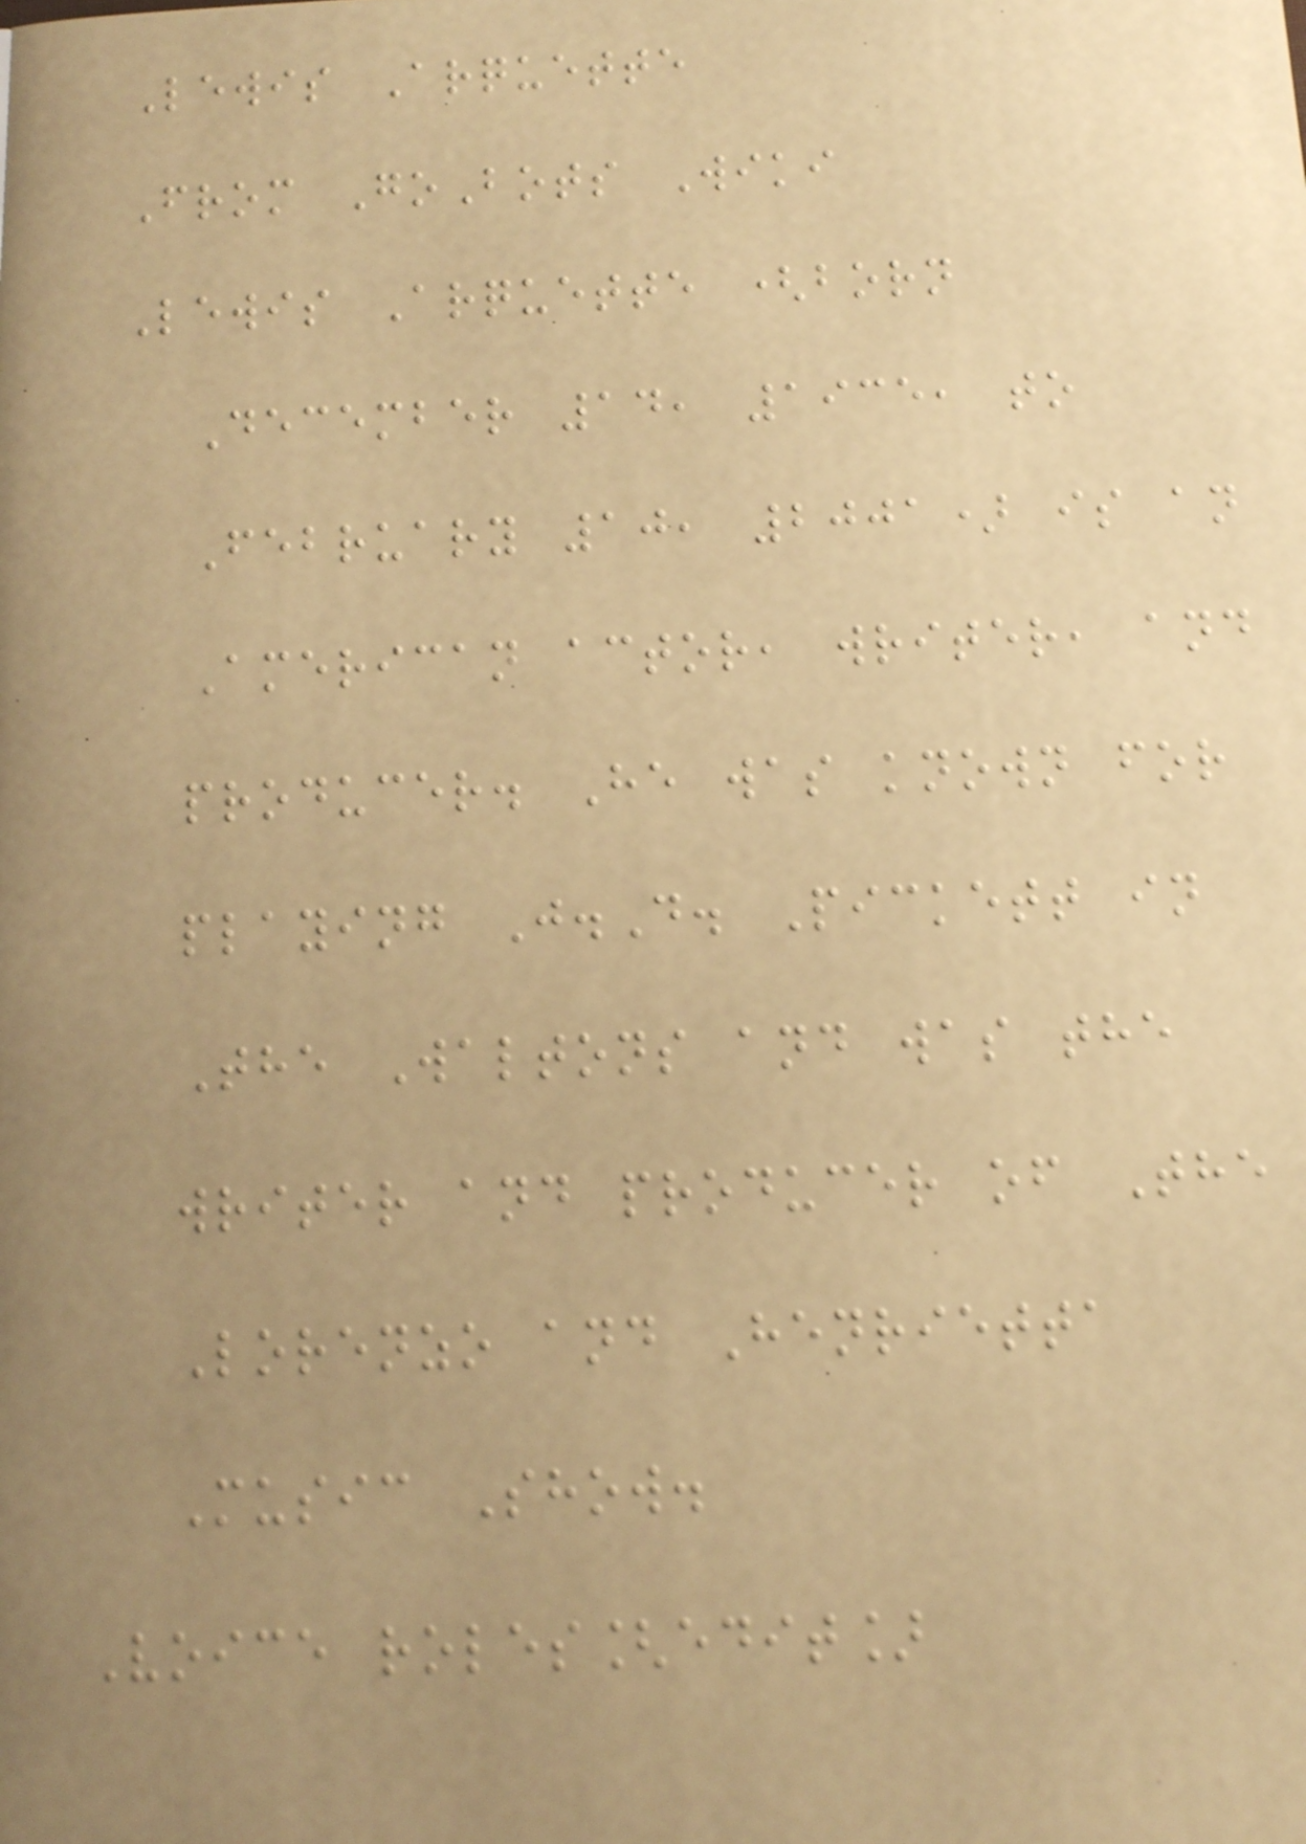Lewis Arquette
From GoBots Wiki
Lewis Arquette (born
December 14, 1935, to
February 10, 2001) is an
American actor, writer, and
producer. He was known for
playing J.D. Pickett in
The Waltons and was the
writer and producer of The
Lorenzo and Henrietta
Music Show.
Voice roles[edit]
